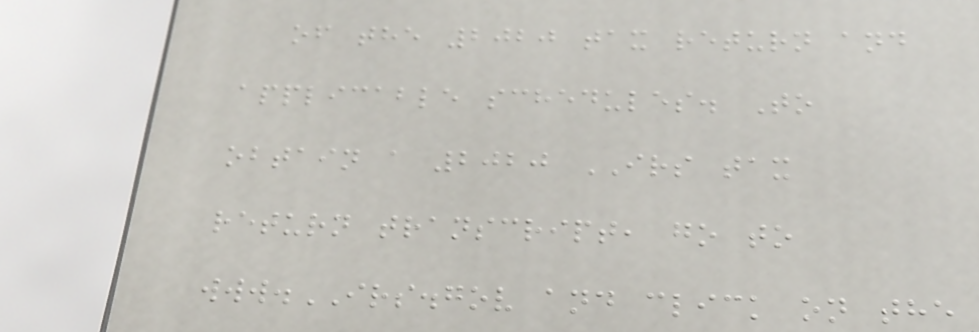of the 2020 tax return and
applicable schedules. To
obtain a 2020 IRS tax
return transcript, go to
www.IRS.gov and click on the
